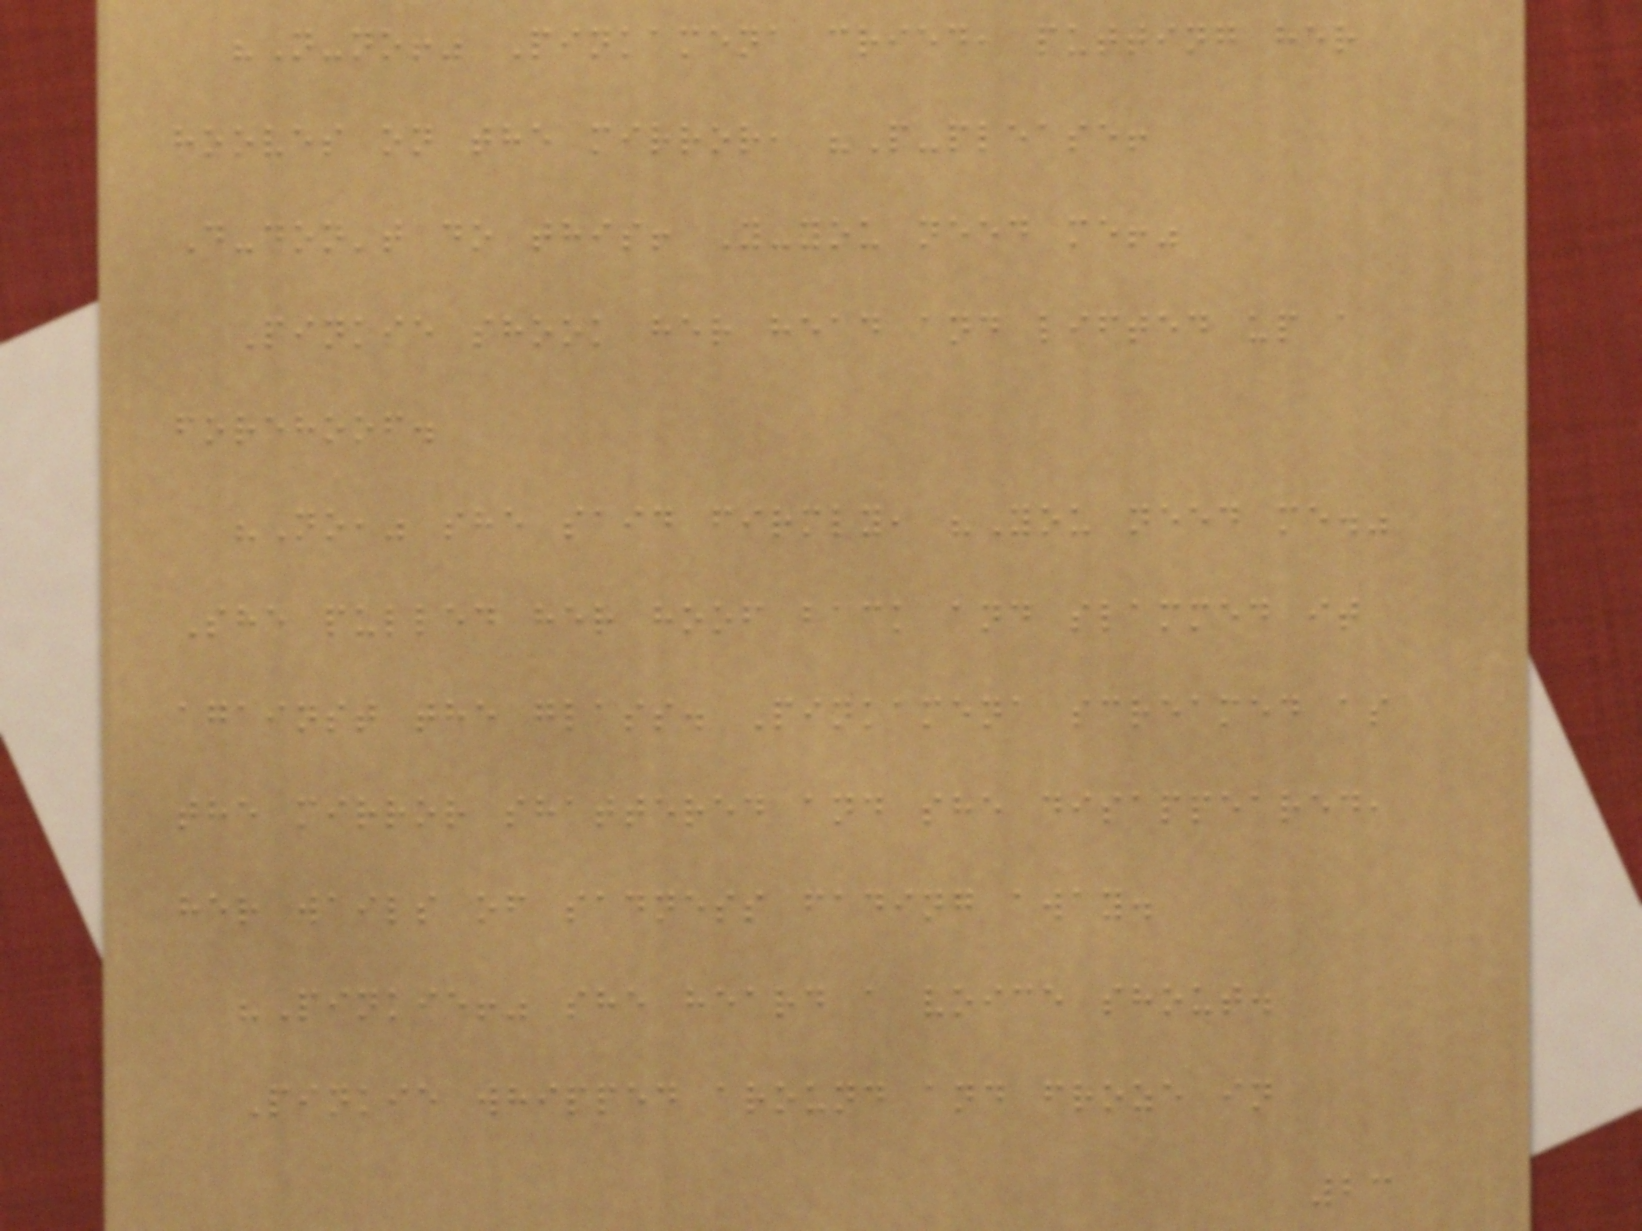"N-no!" Pinkamena cried, putting her
hooves on the mirror, "P-please!
D-don't do this! Y-you need me!"
Pinkie shook her head and lifted up a
forehoof.
"No," she said firmly, "You need me."
She pulled her hoof back and slammed it
against the glass. Pinkamena screamed as
the mirror shattered and she disappeared,
her wails of sadness fading away.
"Pinkie!" she heard a voice shout.
Pinkie whipped around and froze in
23
